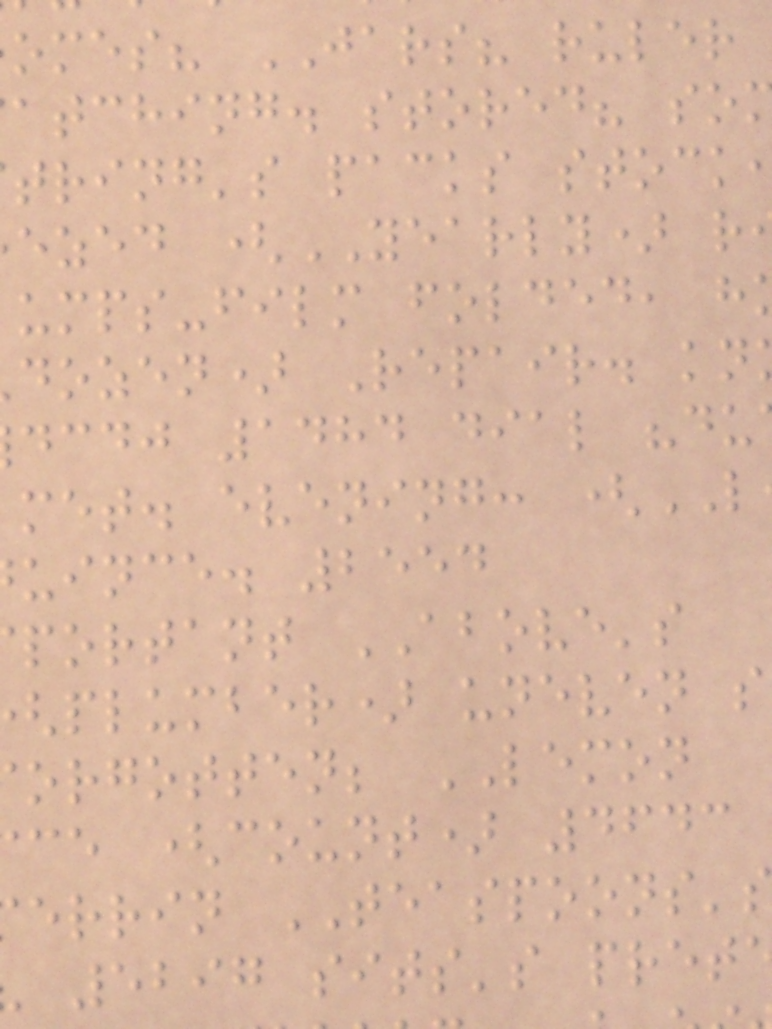omes? JARS? ruler
atching. stored? so
tring's packs stock
ezed (YEARLY) r
umps-film folded, h
dozen) Repair. kn
dcdj 1484 dial "du
met. evening: (
uince. 2554
portant ABOVE's
plumber) uneven s
orgotten; LEMON
ce (count) 4643
errin TEASPOONS'
5297 sits's pret
